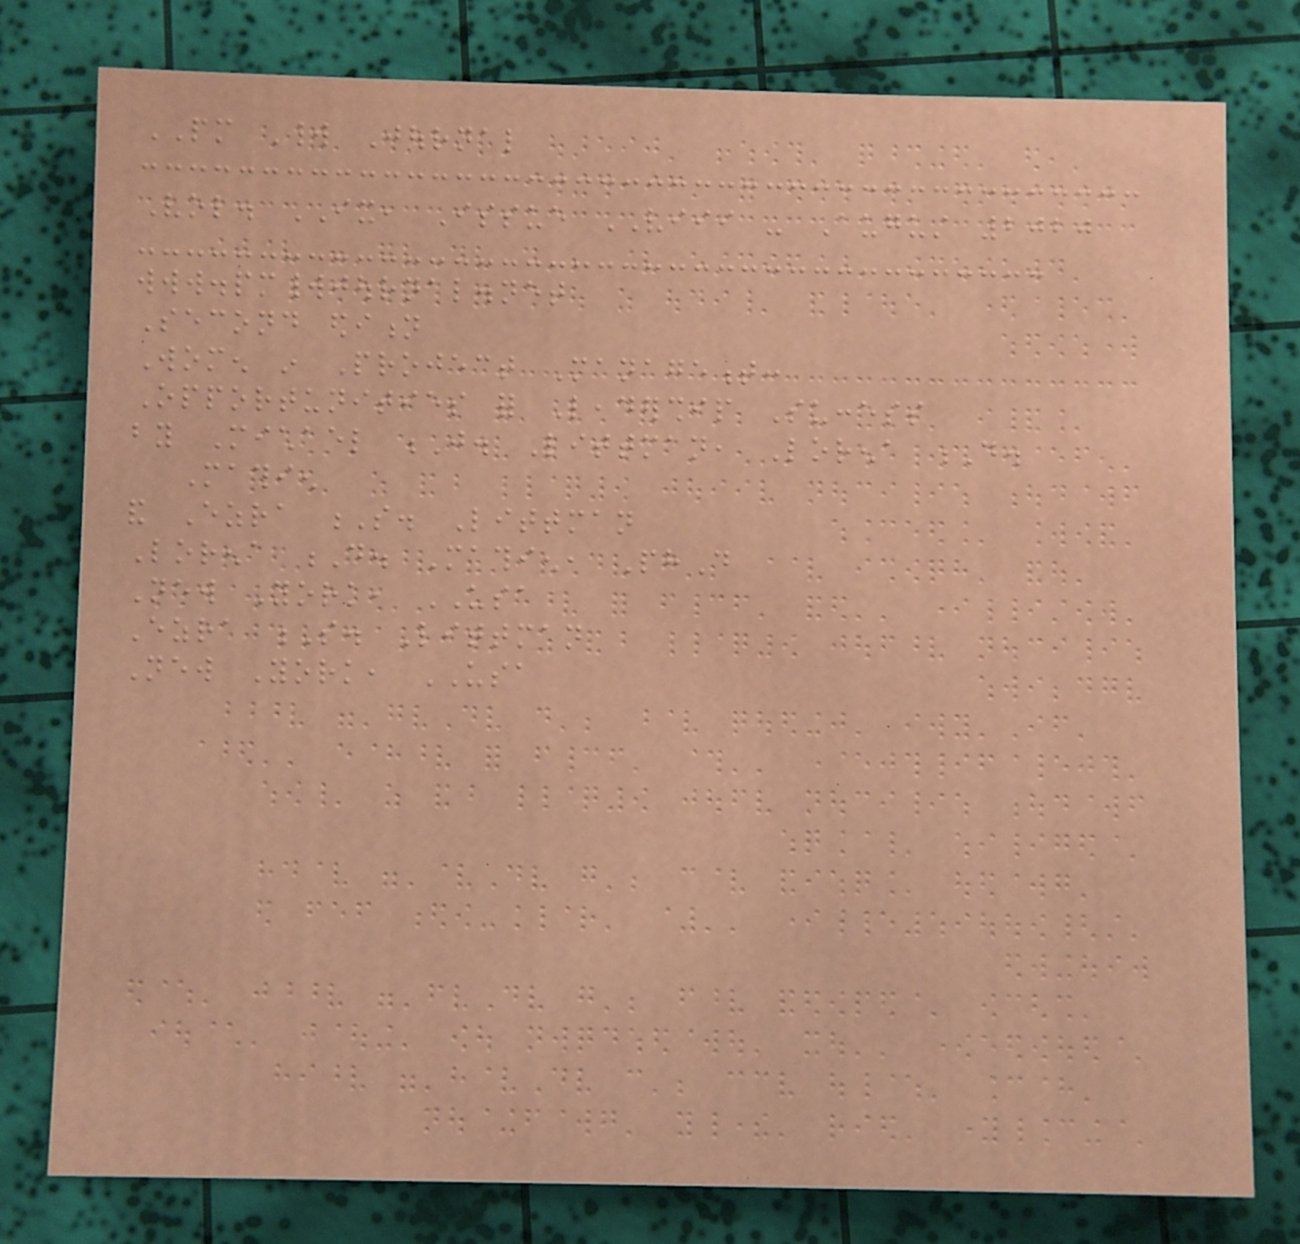PM World Journal
Vol. IX, Issue VIII - August 2020
www.pmworldjournal.net
Second edition
Women in Project Management:
Opportunities for Leadership Success
by Michael J. Littman, Lorena D.
Mathien
and Ezra S. Littman
Lorena D. Mathien, PhD
New York, USA
Ezra S. Littman
New York, USA
